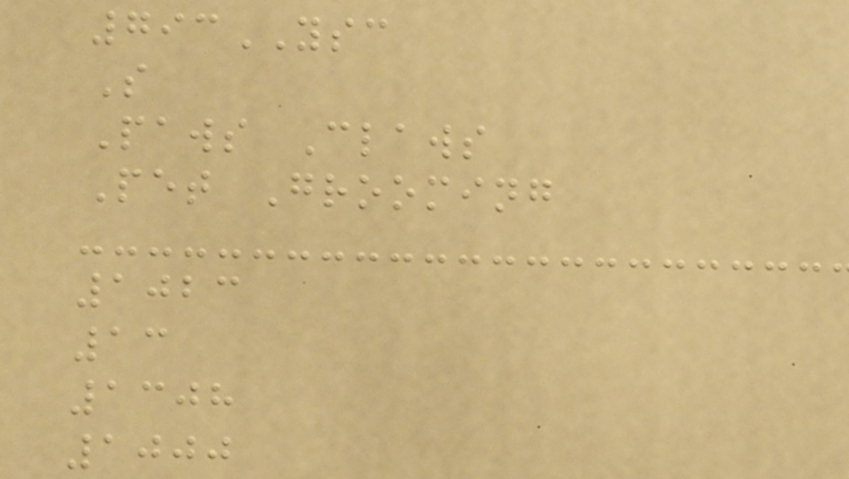793YSC
S
Paws Claws
Pet Grooming
1023
13
1308
1000
